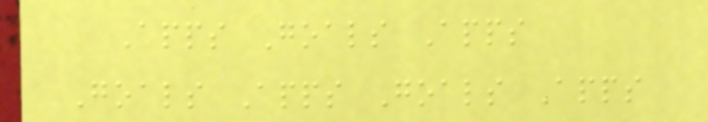Apps Goals Apps
Goals Apps Goals Apps
